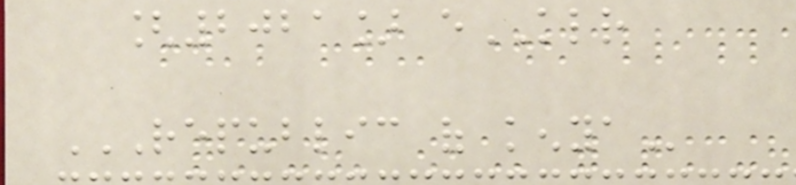[2021] eKLR
REPUBLIC OF KENYA
